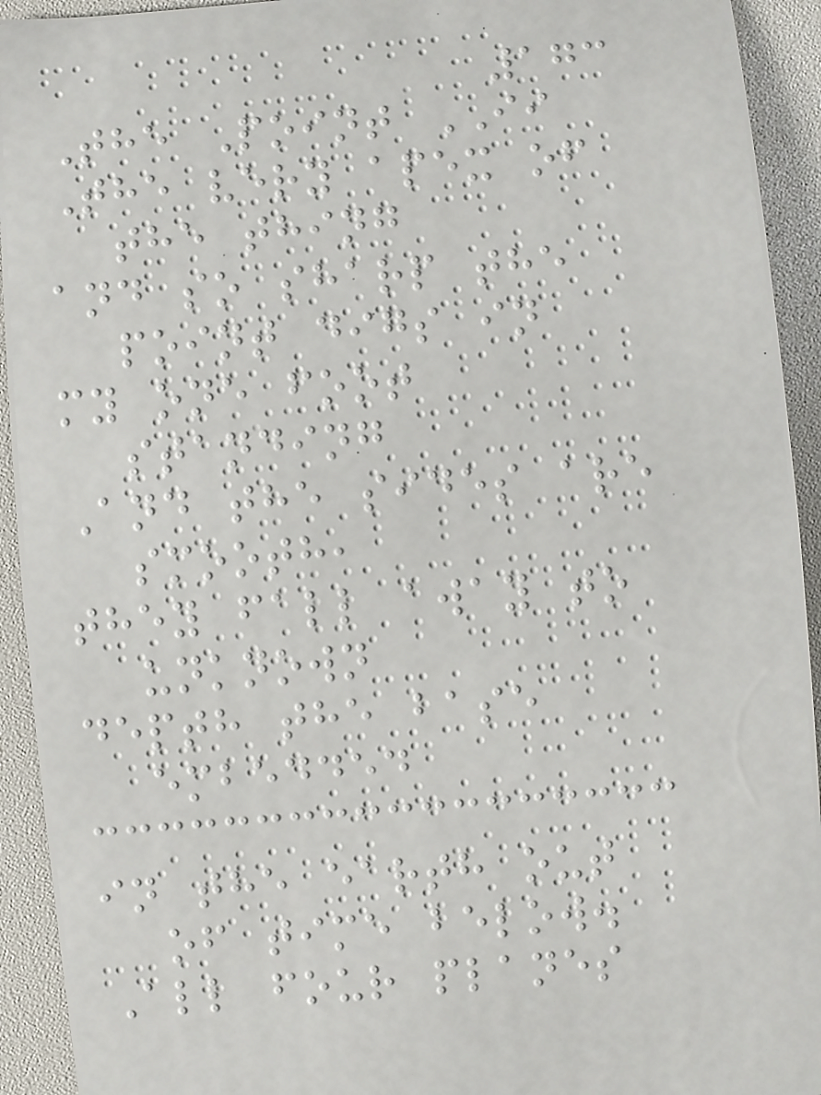173
The Point II
The very apex of
the thing
and so sharp the
point digs in
my one foot
standing
And the sides are
smooth,
they fall away to
unknown
depth the base
embedded
in the earth out
of time below.
All four planes
